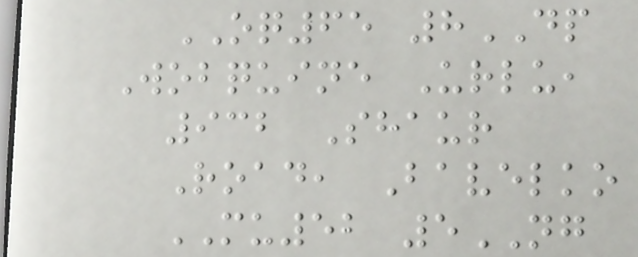OQ65 8DP
Wobquine Urlu,
932 Shaur
Road, Bavelko
MU52 5NG
